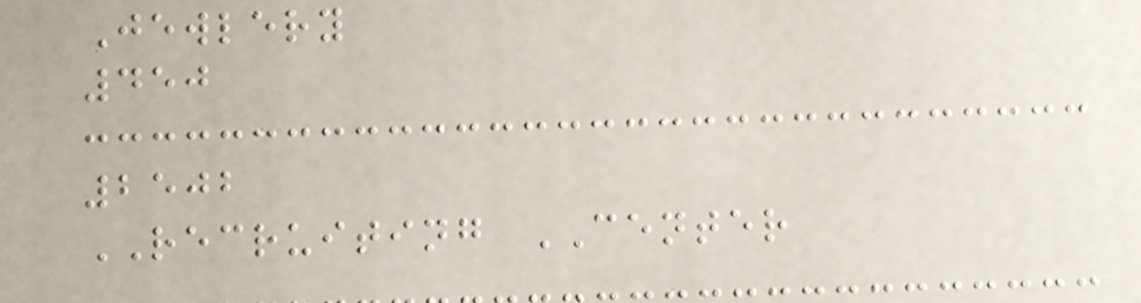Jewlery
450
2502
RECRUITING CENTER
